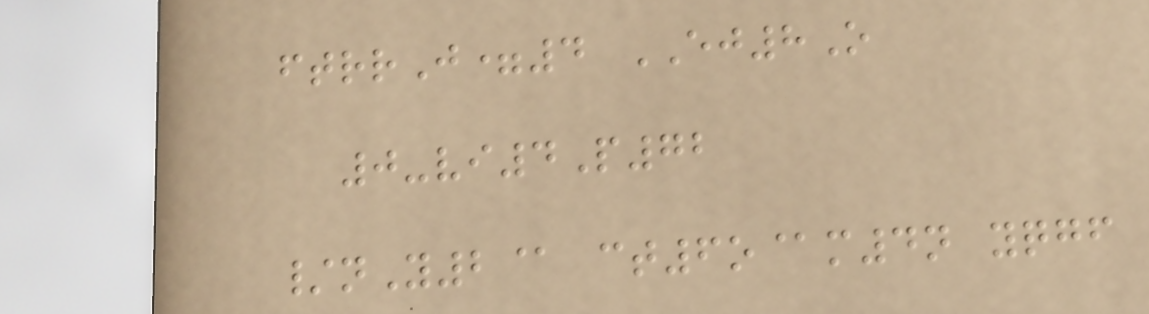ftrrJ=4 EJ8O
0-vi4P72
/nY2@ ct6o@m4n yqgf
